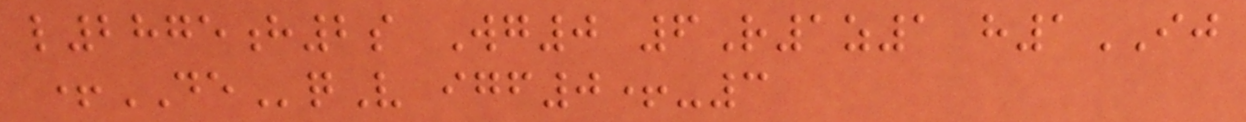l2875h2s Wg0 6R1z1 h1IJ
+DEqV igf0+-3
